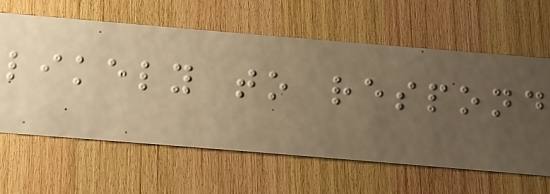likely to respond
